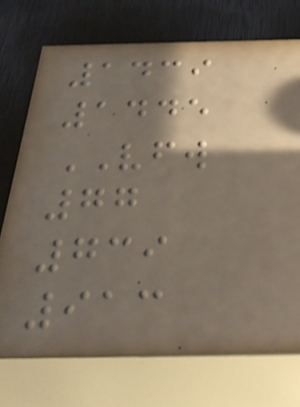1439
1445
VFW
77
739
913
